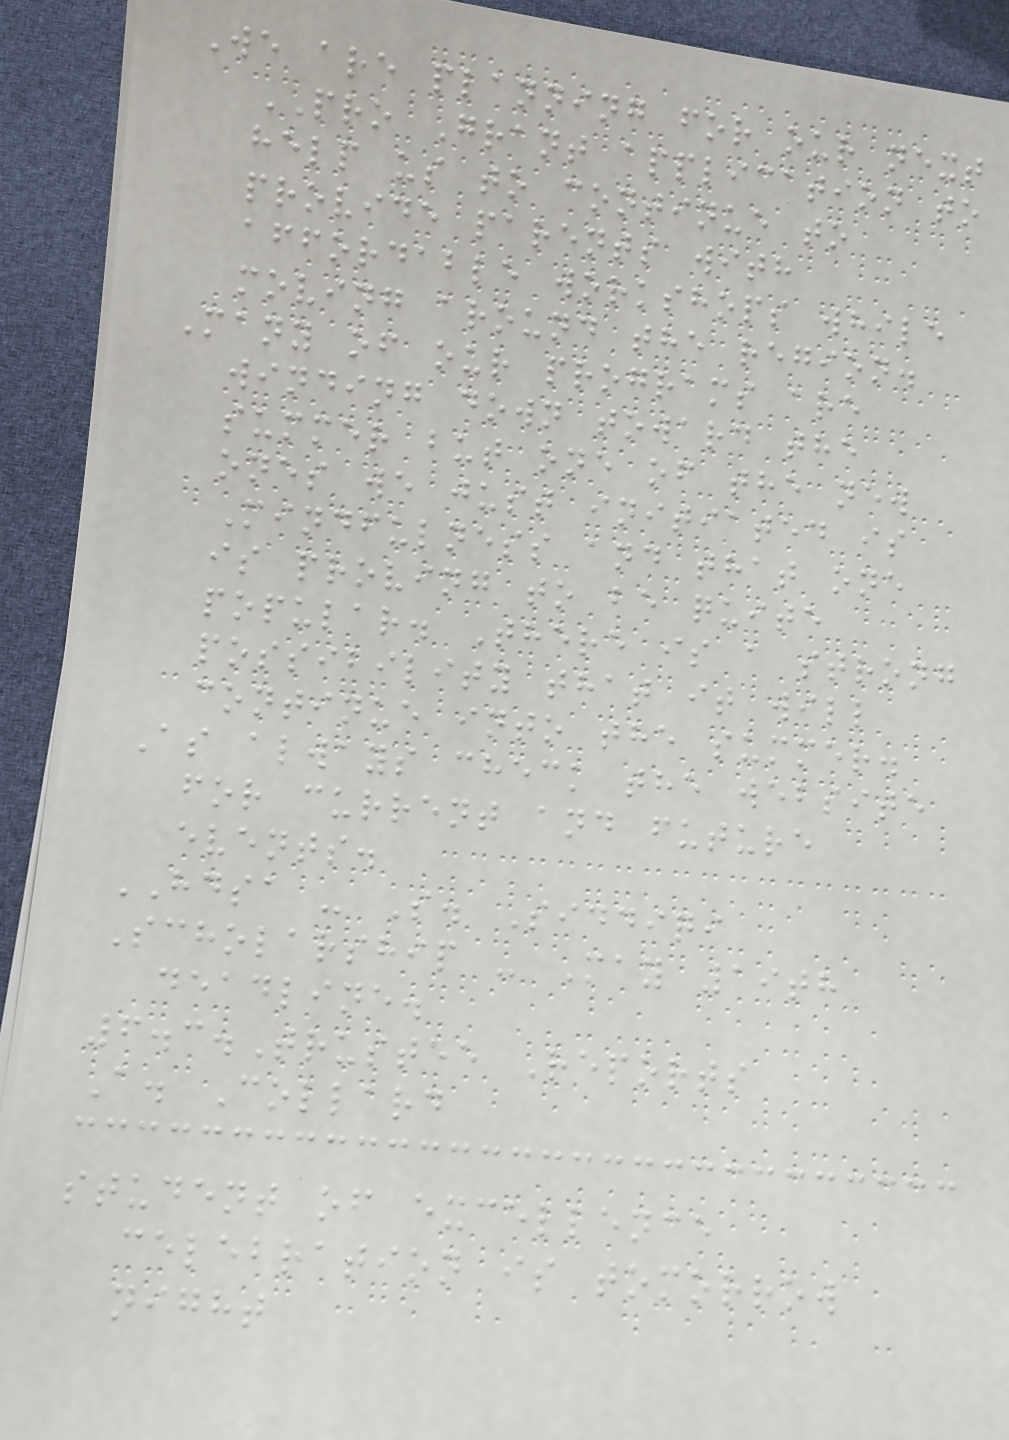We are planning for our next
PRO Grant application to
help us to continue to
provide parents with
affordable workshops while
moving around the region.
Many of our programs are
winding down toward the
summer but one of the new
ones we just initiated is
Mindfulness and that one
is proving to be quite
popular. There is a strong
possibility that it will
continue into the summer.
As always check the website
for current and future
events.
HDSA - S. Siddiqi
Scholarship - May 19th
deadline.
6.3.Trustee Reports
A. Collard
student of excellence
celebration is tomorrow
night
